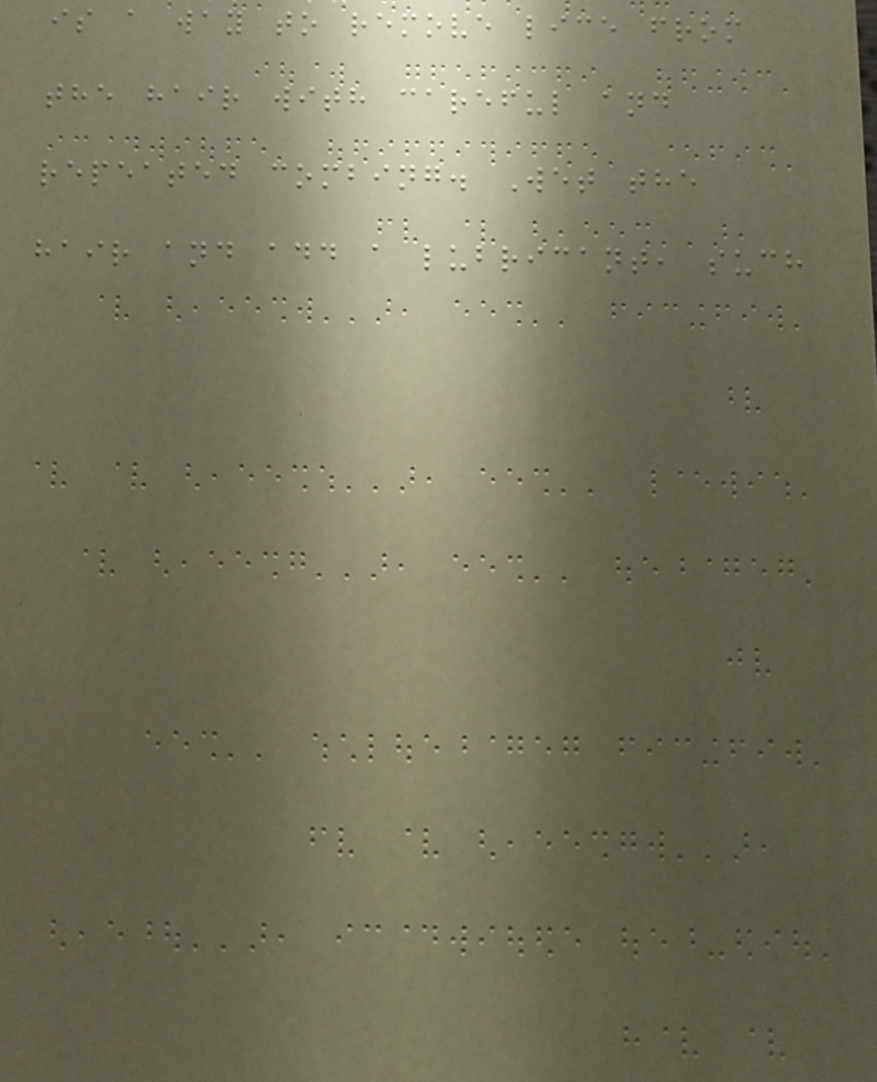is a way to remove lice from
the hair with careful and
repeated combing. Wet the
hair and add a lubricant, such
